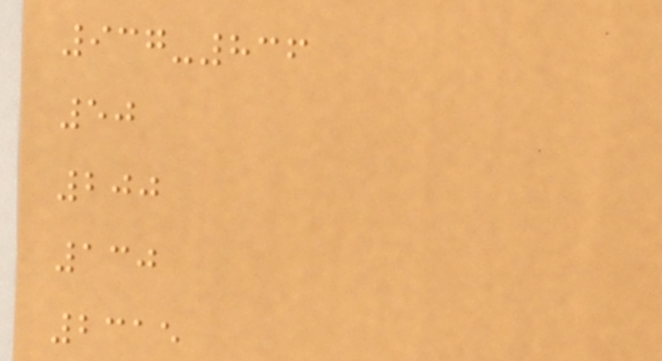937-836
50
200
130
2315
